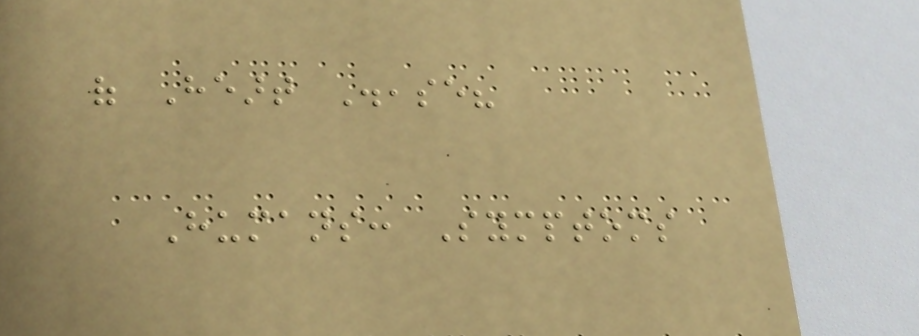of Heart Disease?
Humans: Symptoms
